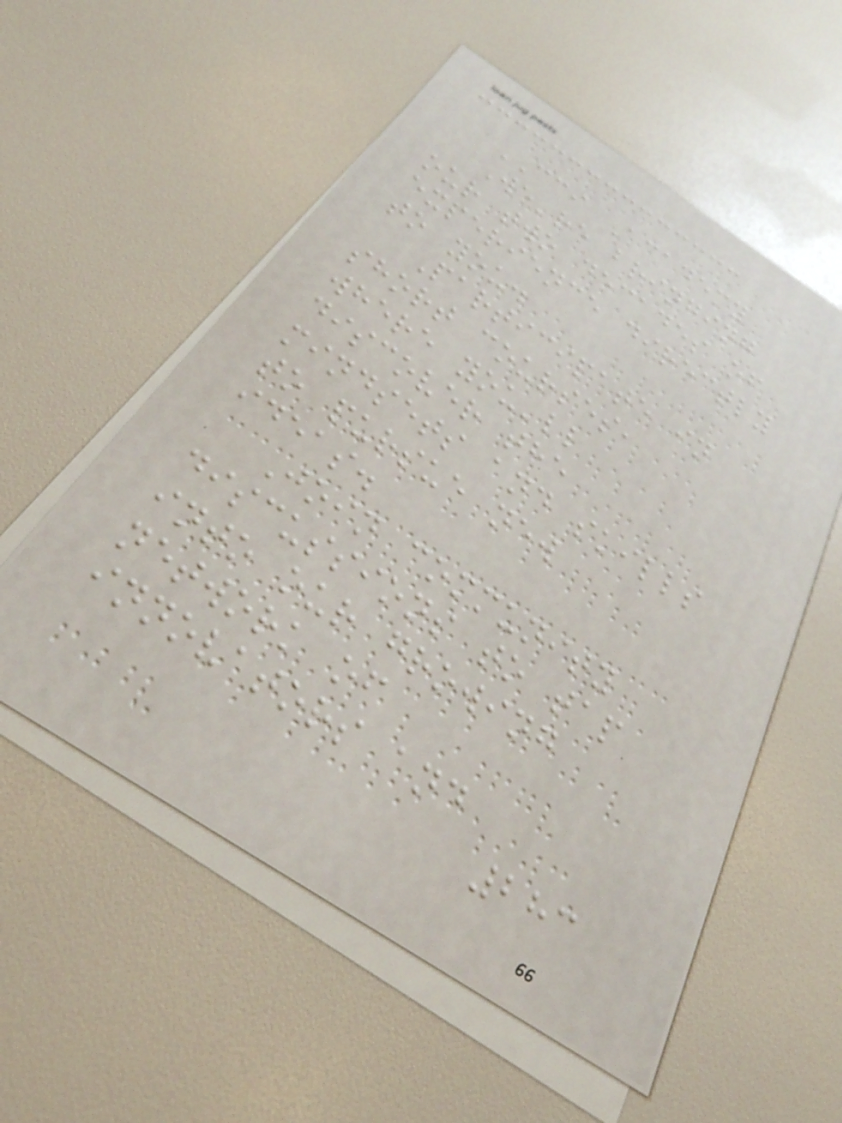CCI Academy
We're bringing
our two decades of
experience directly
to you.
Participate in
short courses,
where you'll
discover the
mindsets and skills
to pursue new
ideas.
Join community
discussions to tap
into our growing
network of
innovators and
283
